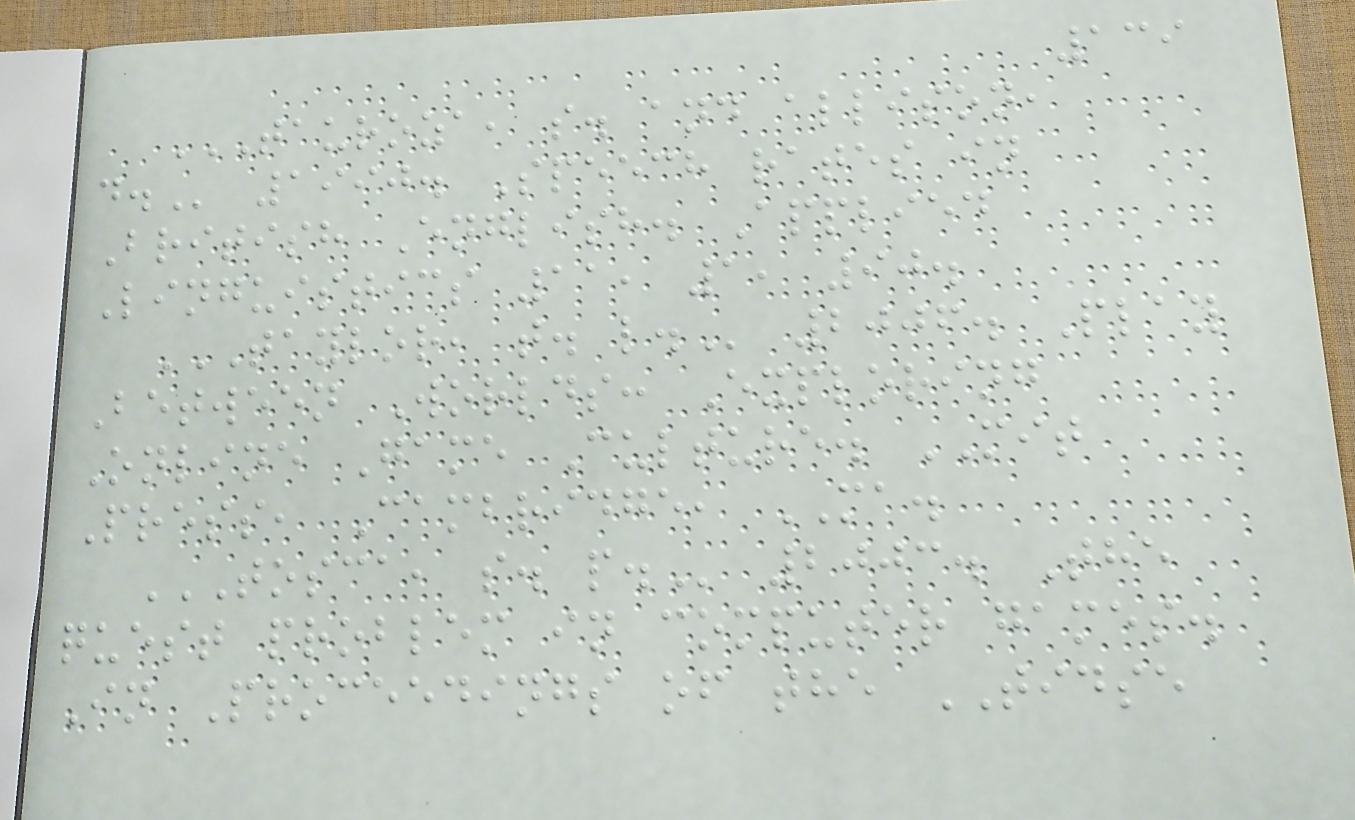139
TAUROZA, S. AND ALLISON,
D. 1990. Speech rates in
British English. Applied
Linguistics 11, 1, 90.
TAYLOR, T. L. 2006. Play
Between Worlds: Exploring
Online Game Culture. MIT
Press, Cambridge, MA.
TOSCA, S. P. 2003. The
quest problem in computer games.
In Proceedings of the TIDSE
